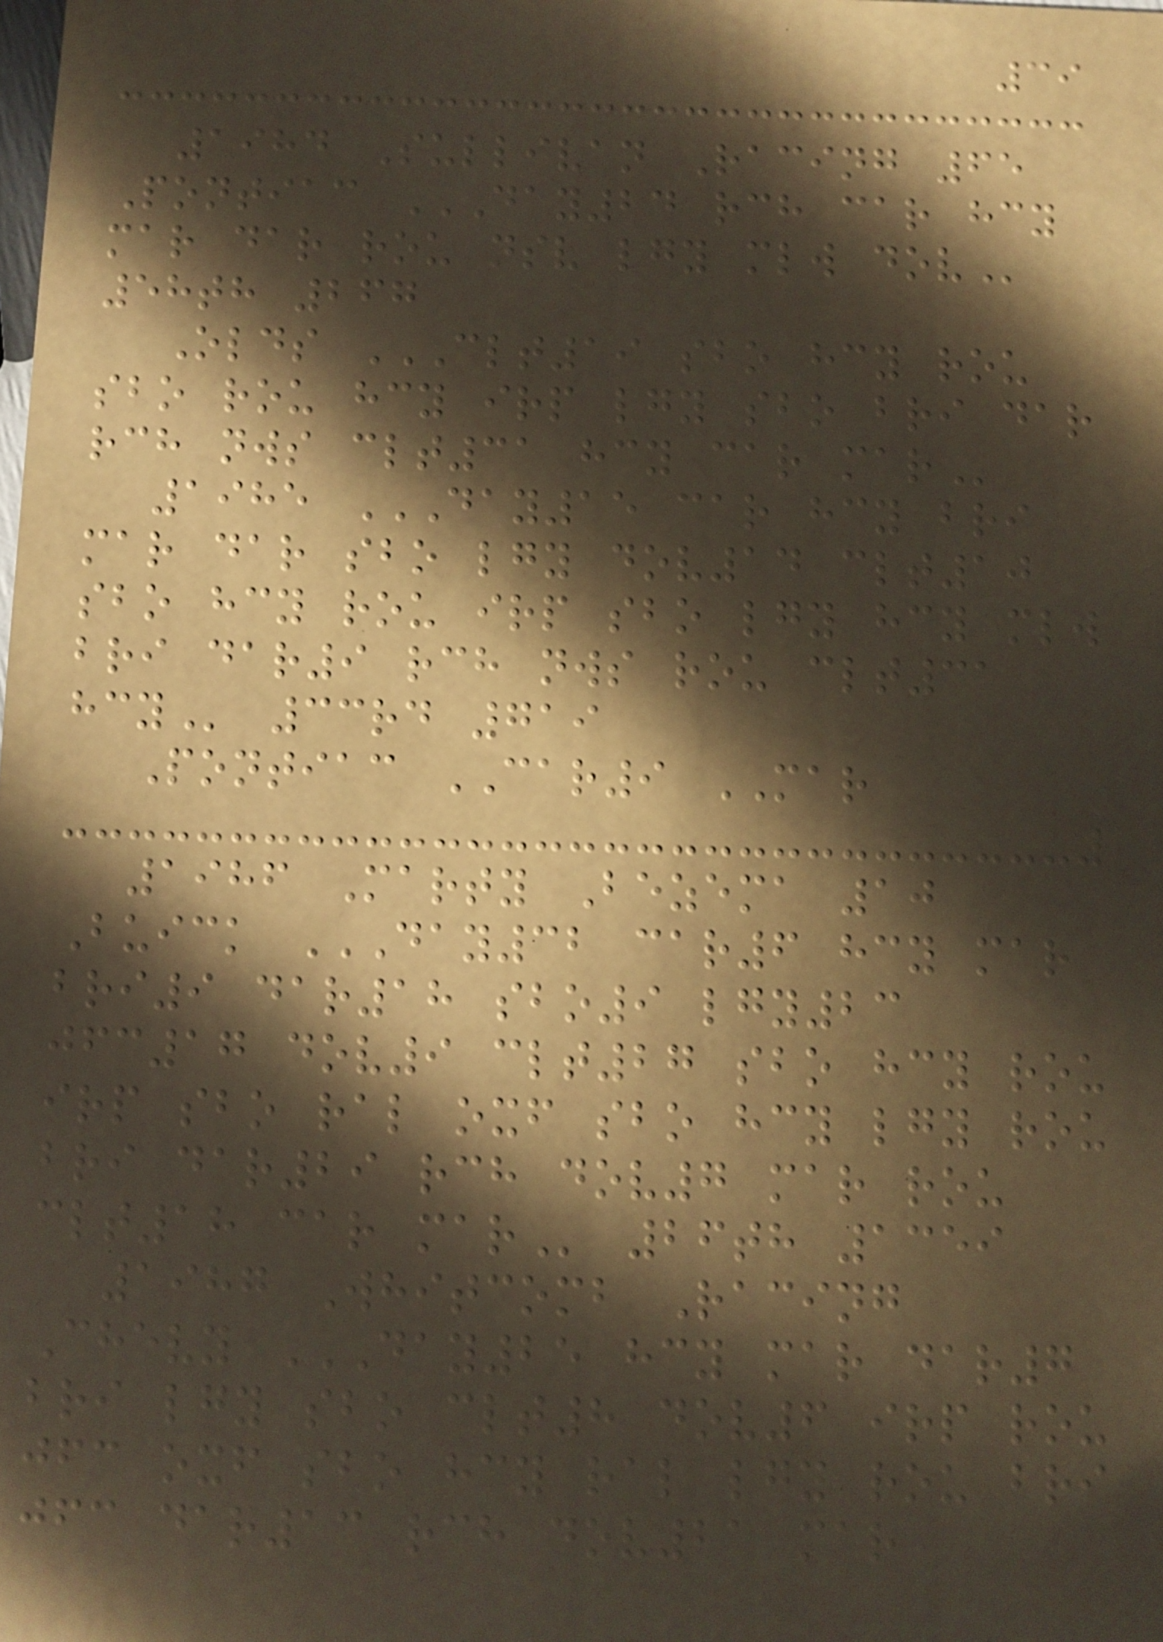39
1984 Sullivan Racing 65
Pontiac DAY24 RCH CAR HCY
MAR DAR ROU NSV LGY MLW DOV
58th 267
Olds CLT19 SBO HCY ROU
SBO ROU HCY IRP LGY SBO BRI DAR
RCH NWS CLT31 HCY CAR MAR
1985 DAY15 CAR HCY BRI
MAR DAR SBO LGY DOV14 CLT10
SBO HCY ROU IRP SBO LGY HCY MLW
BRI DAR9 RCH NWS ROU CLT31
HCY 33rd 719
Pontiac CAR9 MAR
1986 Marty Bezema 10
Buick DAY32 CAR6 HCY MAR
BRI9 DAR18 SBO9 LGY23
JFC17 DOV9 CLT27 SBO HCY ROU
IRP SBO RAL OXF SBO HCY LGY ROU
BRI DAR29 RCH DOV7 MAR ROU
CLT18 CAR MAR 26th 1359
1987 Whitcomb Racing
Chevy DAY25 HCY MAR DAR7
BRI LGY SBO CLT8 DOV6 IRP ROU
JFC OXF SBO HCY RAL LGY ROU BRI
JFC DAR13 RCH DOV21 MAR
